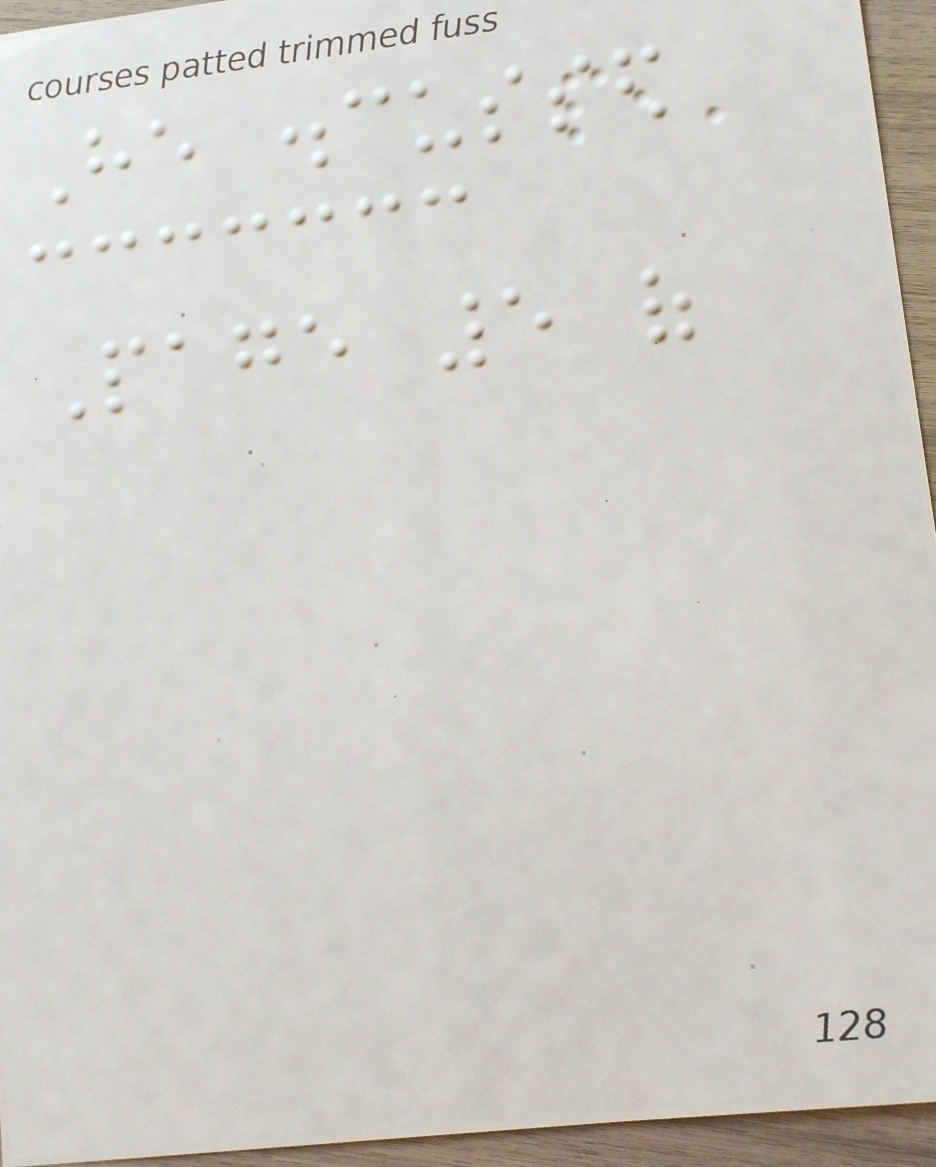He discussed
Page 5 of
